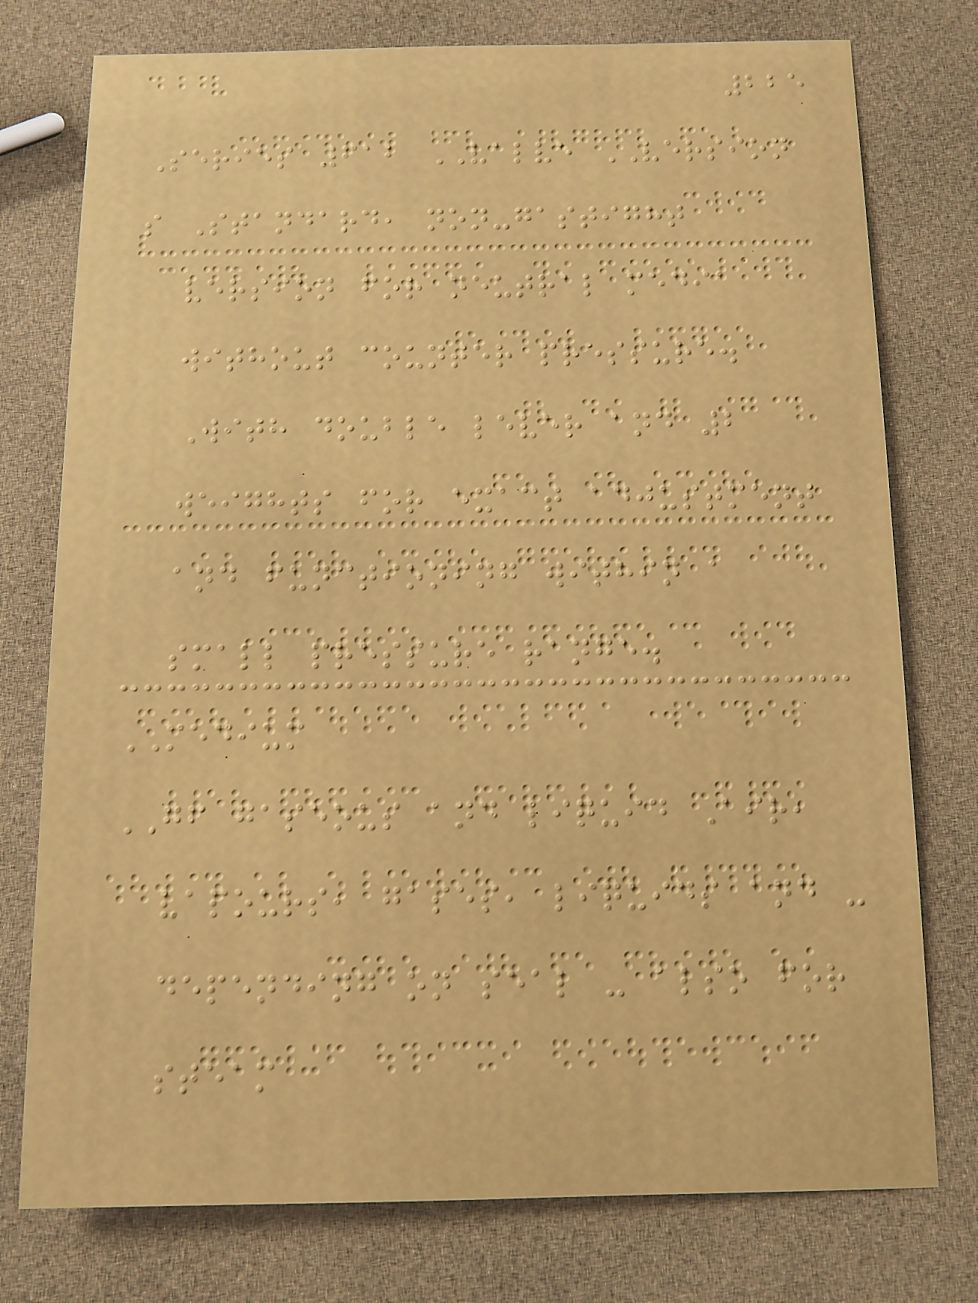225
Series 612 VALVE VERSION
s Standard, non-gastight
version for neutral media
without counter pressure.
With double lever and 2
weights for exact adjustment
and functioning within a
small pressure range.
MEDIUM
GF gaseous and liquid Air,
vapours, gases, liquids and -
depending on seal - also for
steam
